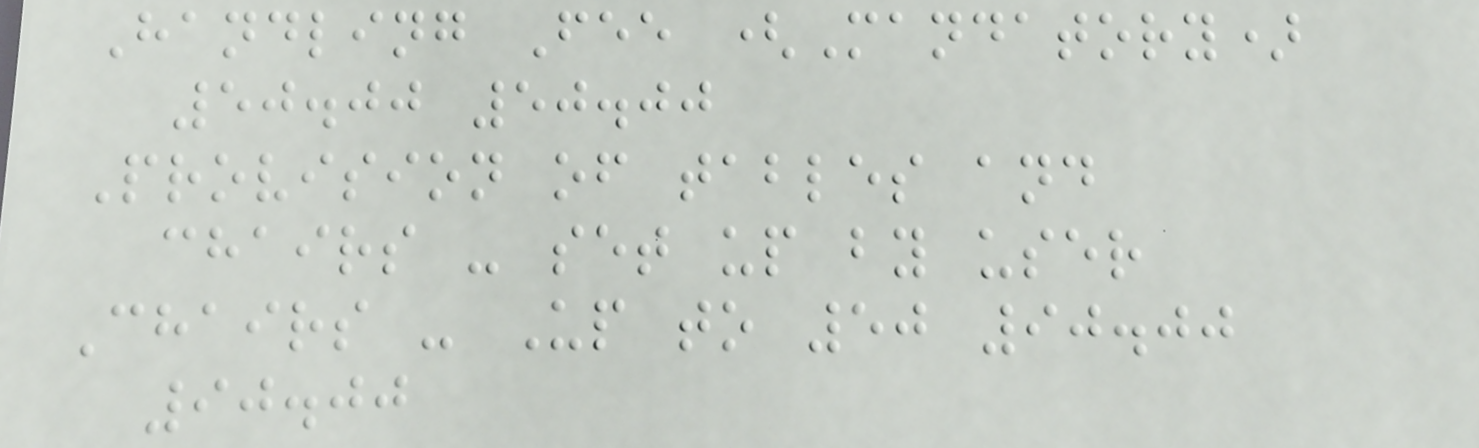Handling Fee (Mandatory)
50.00 50.00
Provision of tables and
chairs - set up by user
Chairs - Up to 50 90.00
90.00
